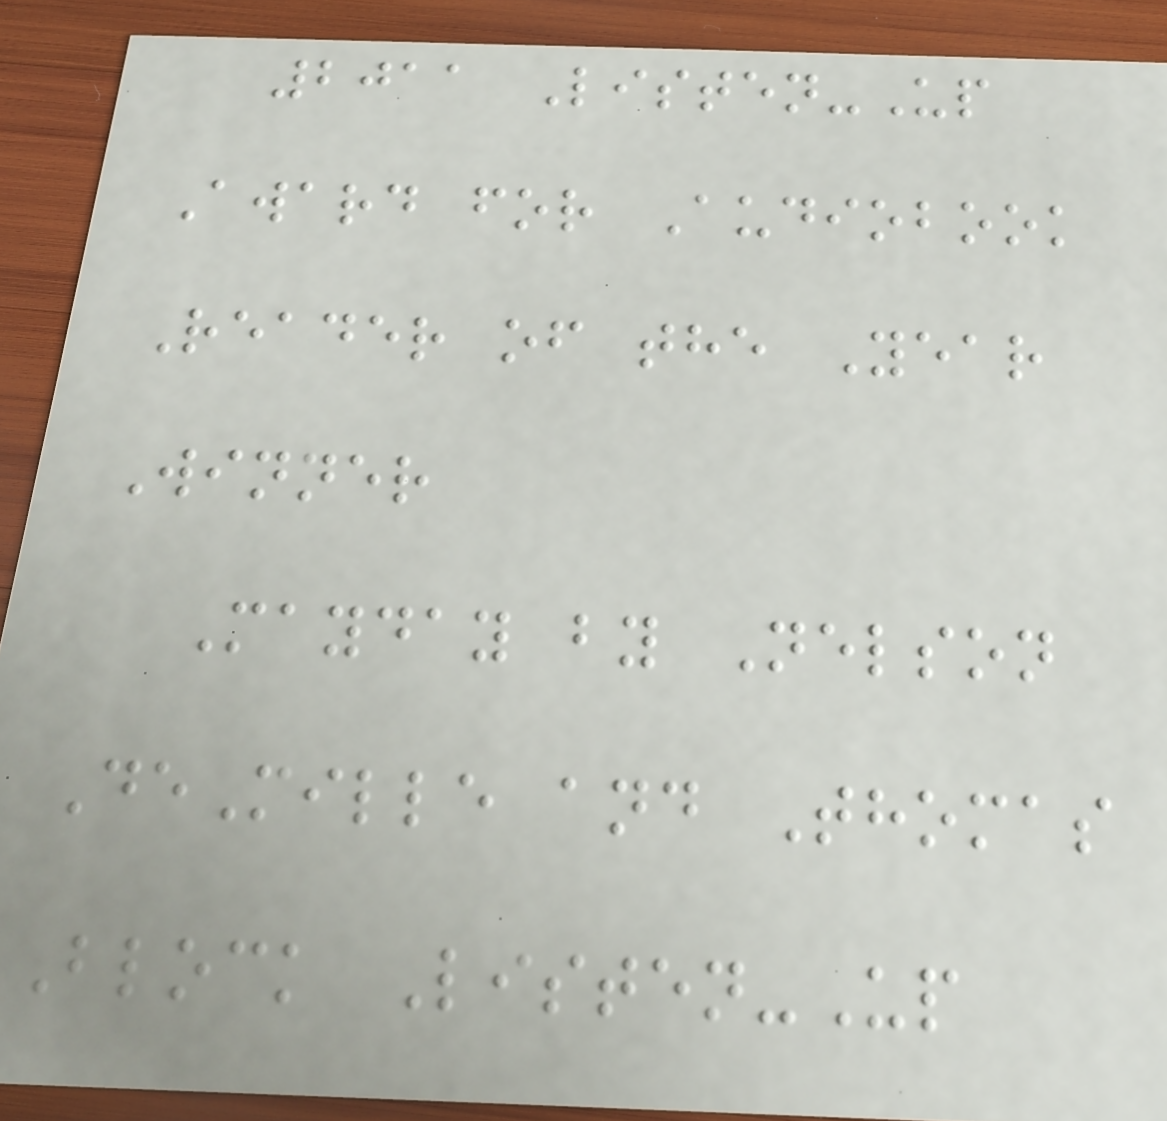2011 Listen-Up
Award for Audiobook
Reader of the Year
Winner
Mayday by Nelson
DeMille and Thomas
Block Listen-Up
